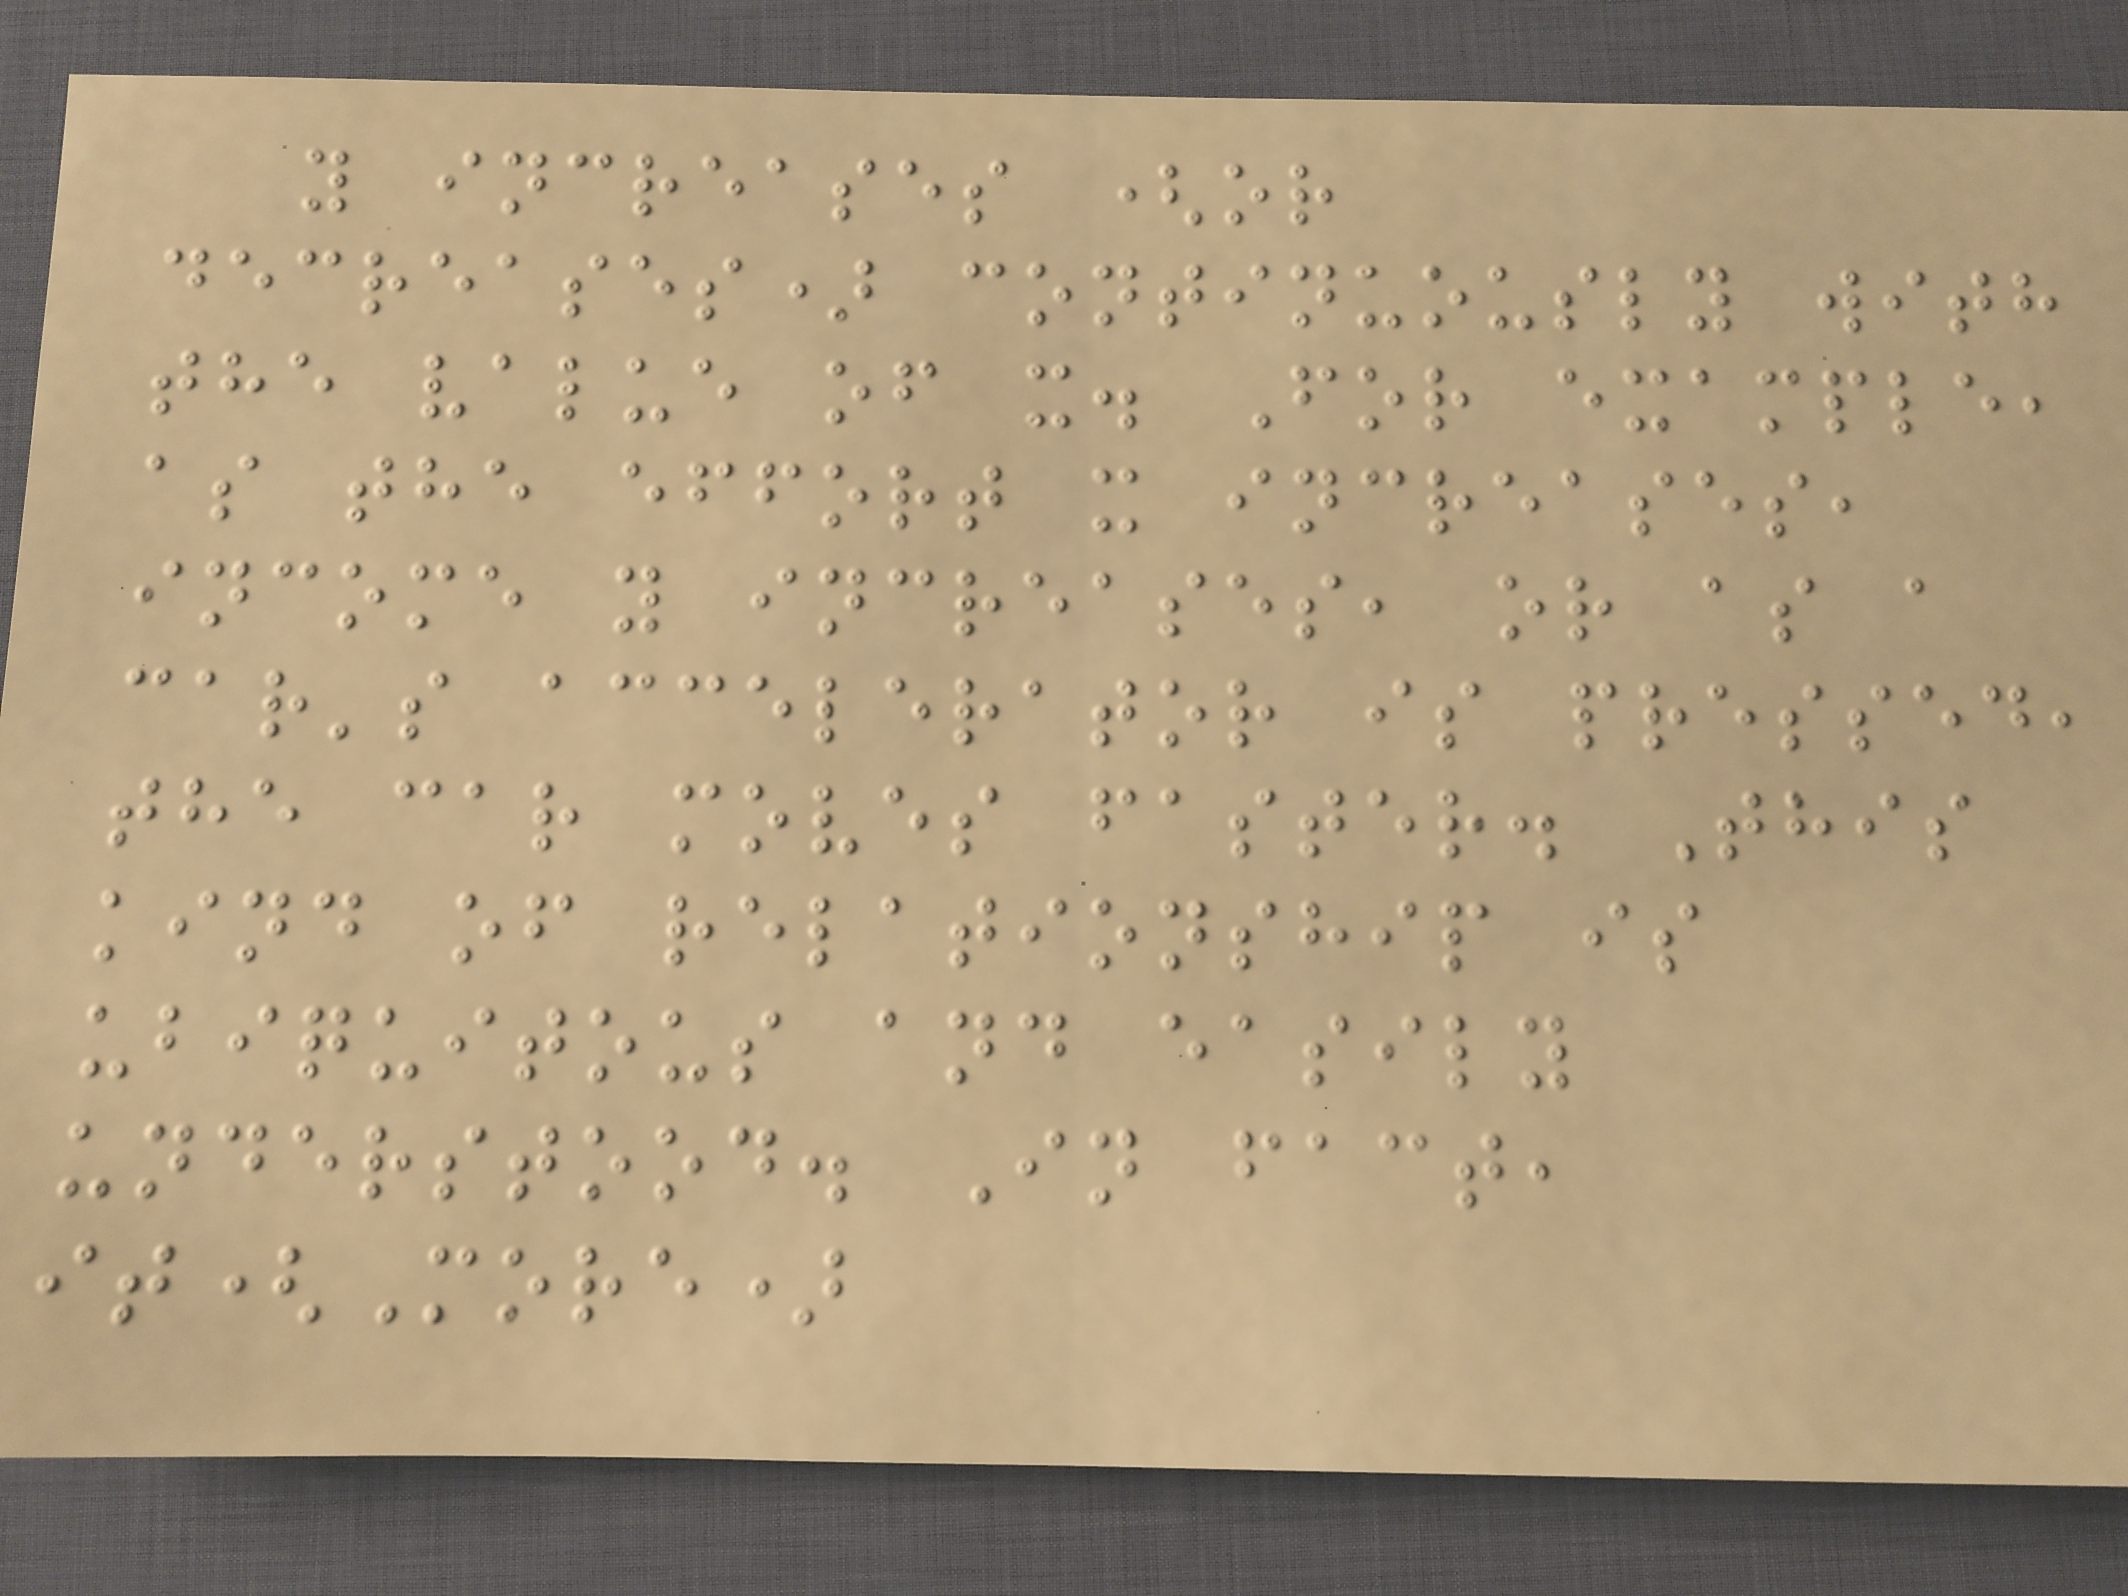y increases (or
decreases) continuously with
the value of x. For example,
as the effort x increases,
income y increases, or as a
car's accelerator is pressed,
the car moves faster. This
kind of relationship is
ubiquitous and easily
understood. In fact,
it(More)
